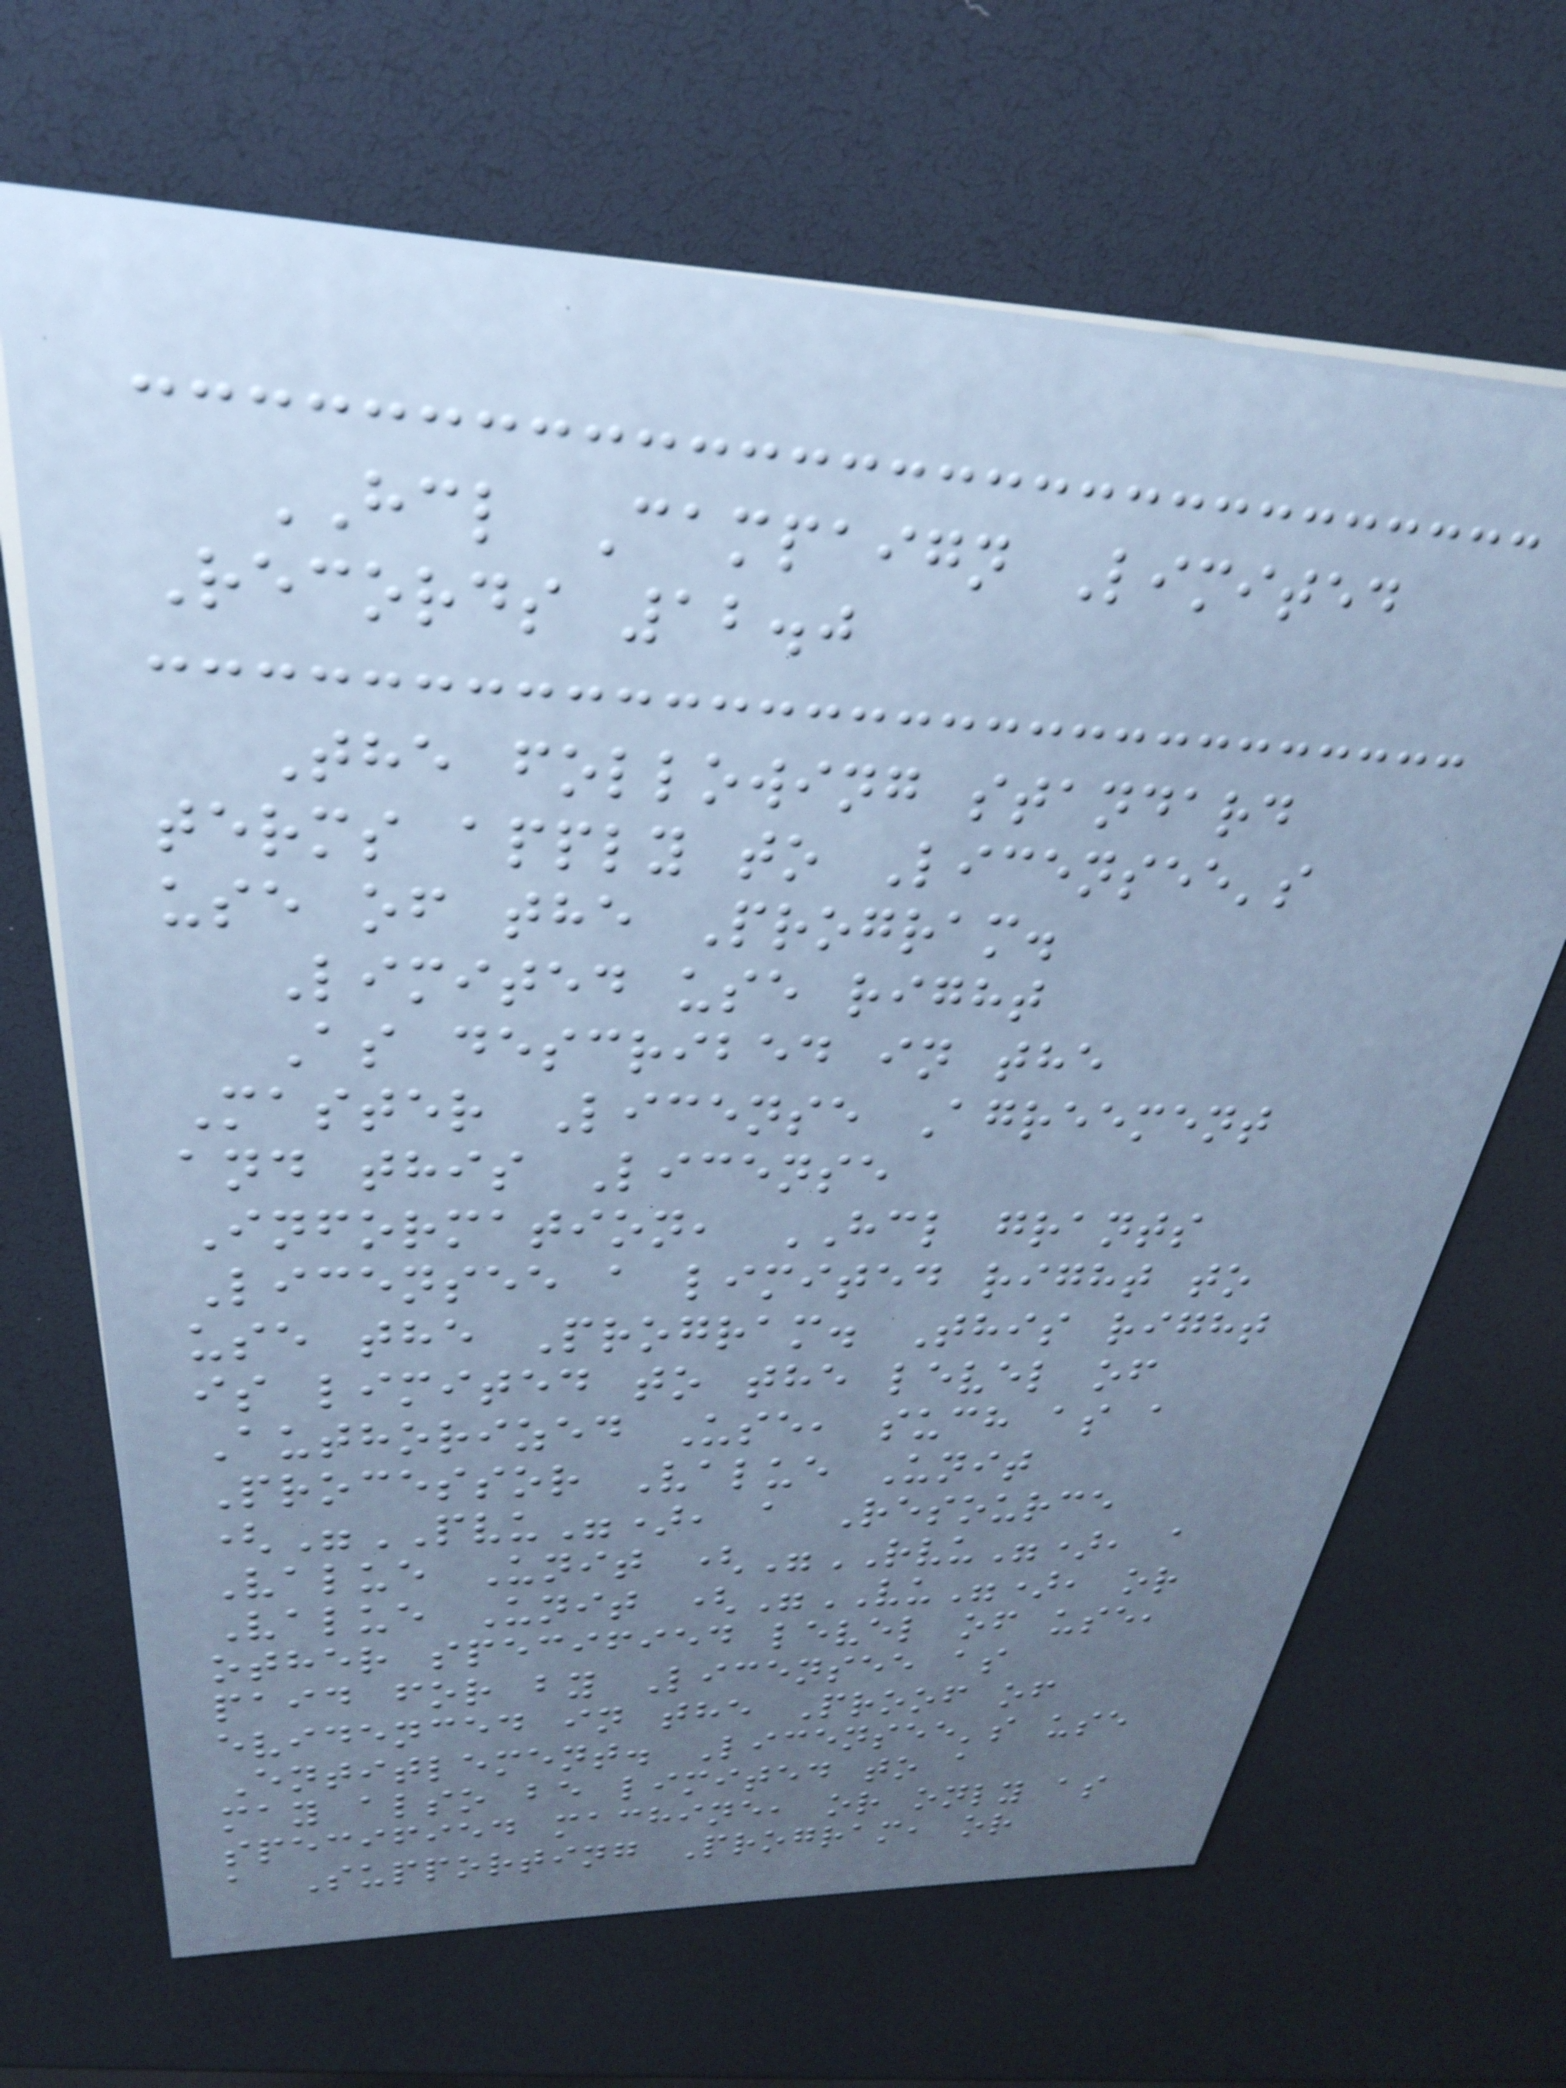HCL Campaign Limited
Records 12.0
The following standard
terms apply to Licensee's
use of the Program.
Limited use right
As described in the
Master License Agreement
and this License
Information, HCL grants
Licensee a limited right to
use the Program. This right
is limited to the level of
Authorized Use, such as a
Processor Value Unit
("PVU"), a Resource
Value Unit ("RVU"), a
Value Unit ("VU"), or
other specified level of use,
paid for by Licensee as
evidenced in the Proof of
Entitlement. Licensee's use
may also be limited to a
specified machine, or only as
a Supporting Program, or
